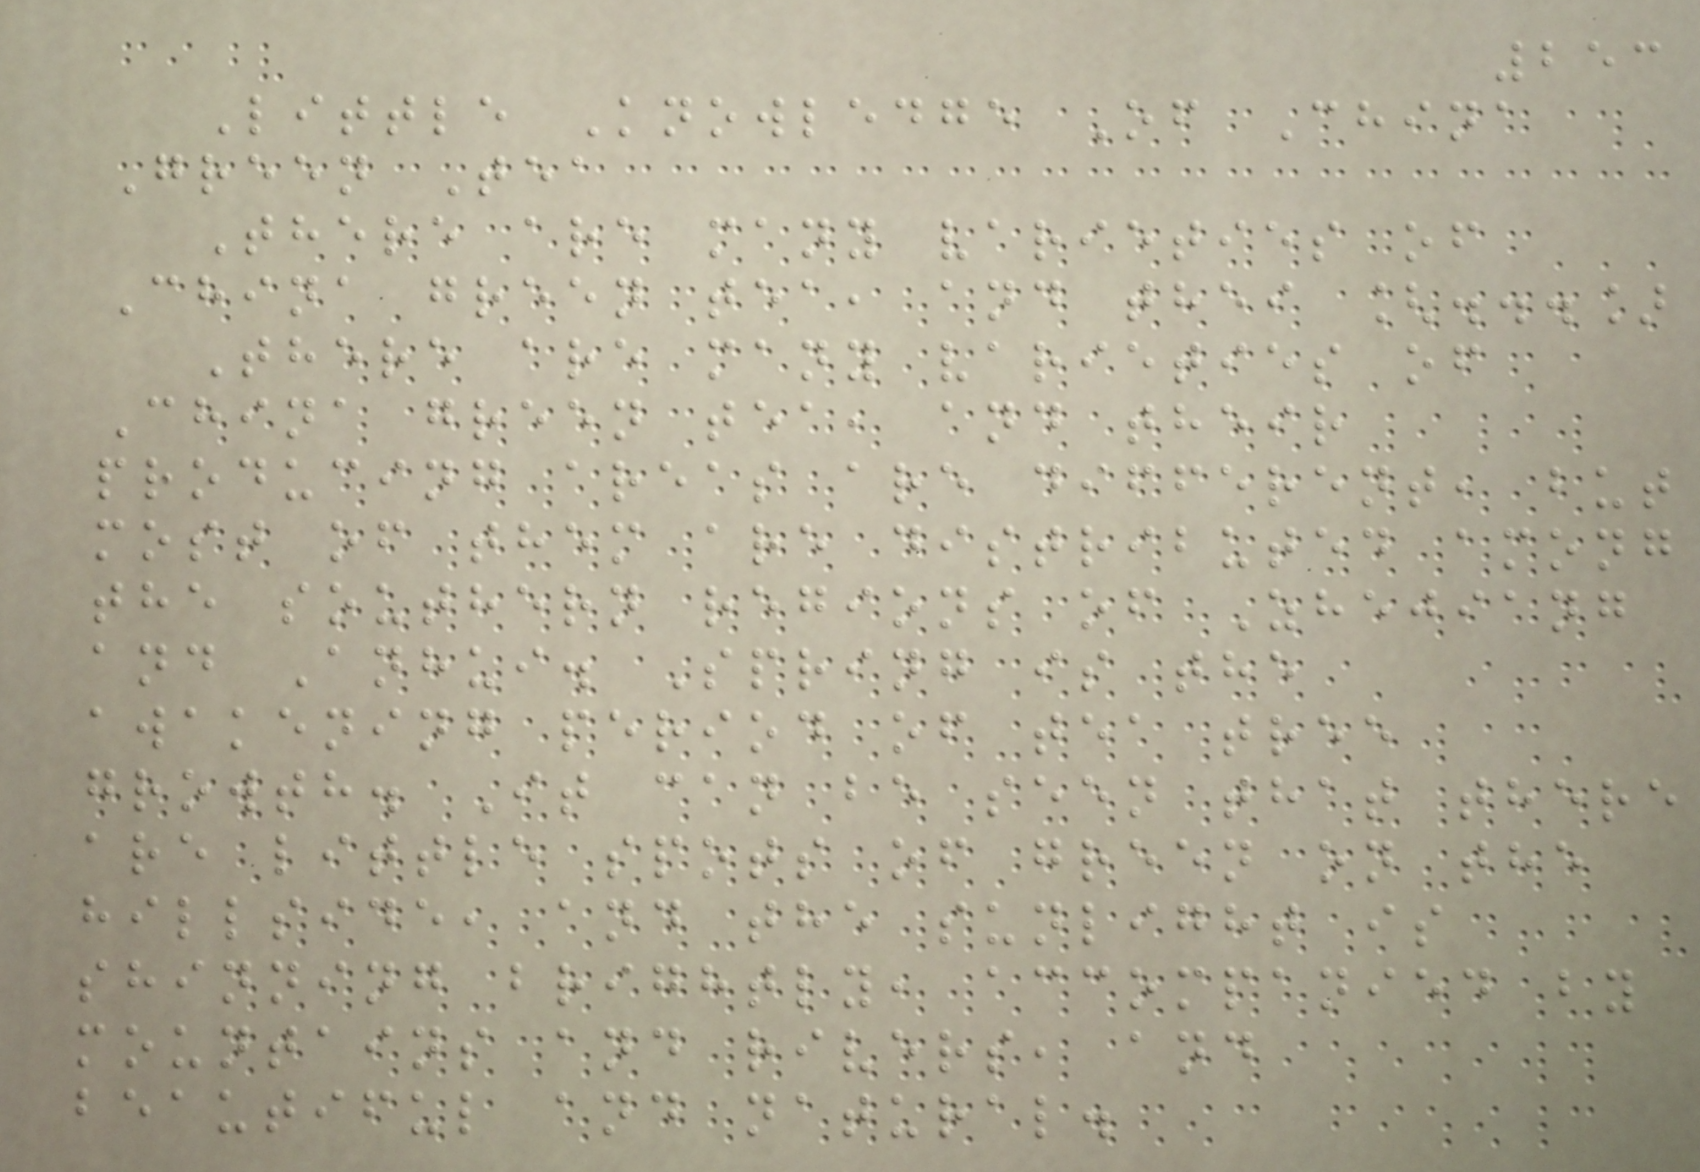253
Little Knowledge Of China
Green Tea
There are many varieties of
China green tea, and thei [...]
There are many varieties of
China green tea, and their
producing areas are different, but
most of them are distributed among
the southern regions of Zhejiang
and Anhui. Spring is the
awakening period of tea tree
growth. It can be seen that there
are little spots of green on the
hillside, and the sunlight is
shinning brightly, accompanied by
mountains and rivers, and
beautiful and natural.
